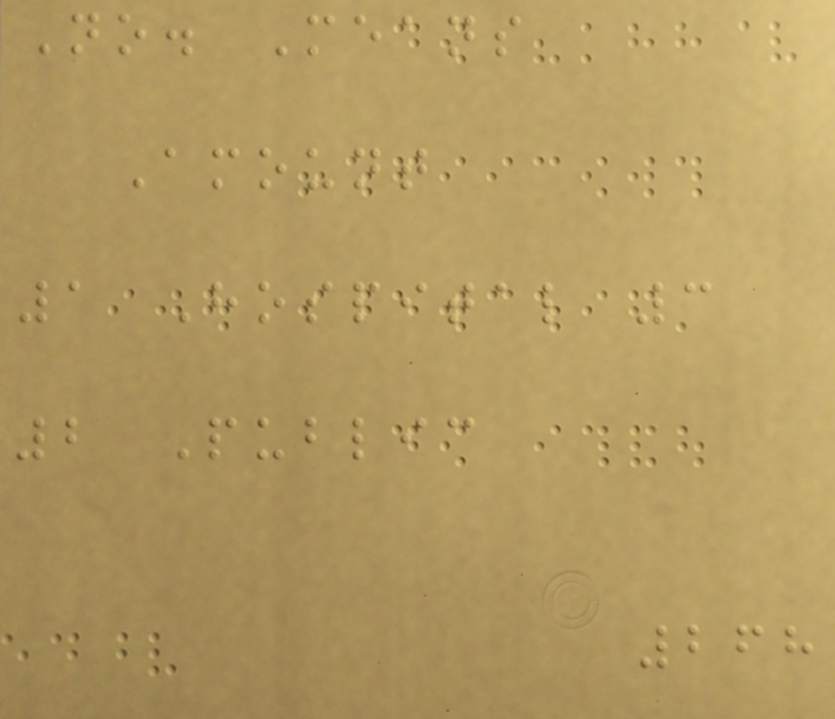No. Means
Amount
1 Hospital 3
2 Public
268
